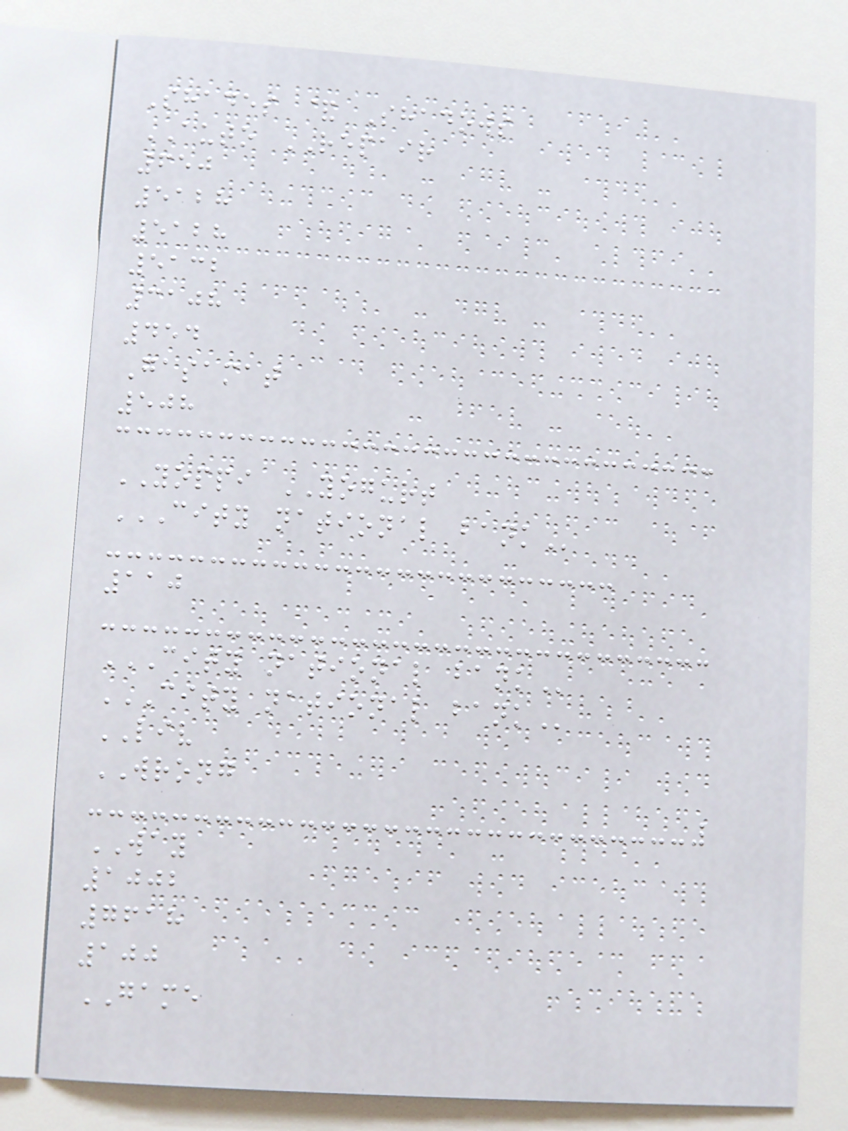Shades & Shadows
AUTO REPAIR
650
5128
5128
5132
3108
454
Gasamat
508
YOPPI YOGURT
CITY NATIONAL BANK
110
CITY NATIONAL BANK
CITY NATIONAL BANK
LIV
WRONG
WAY
1002
7618
100
GAME
